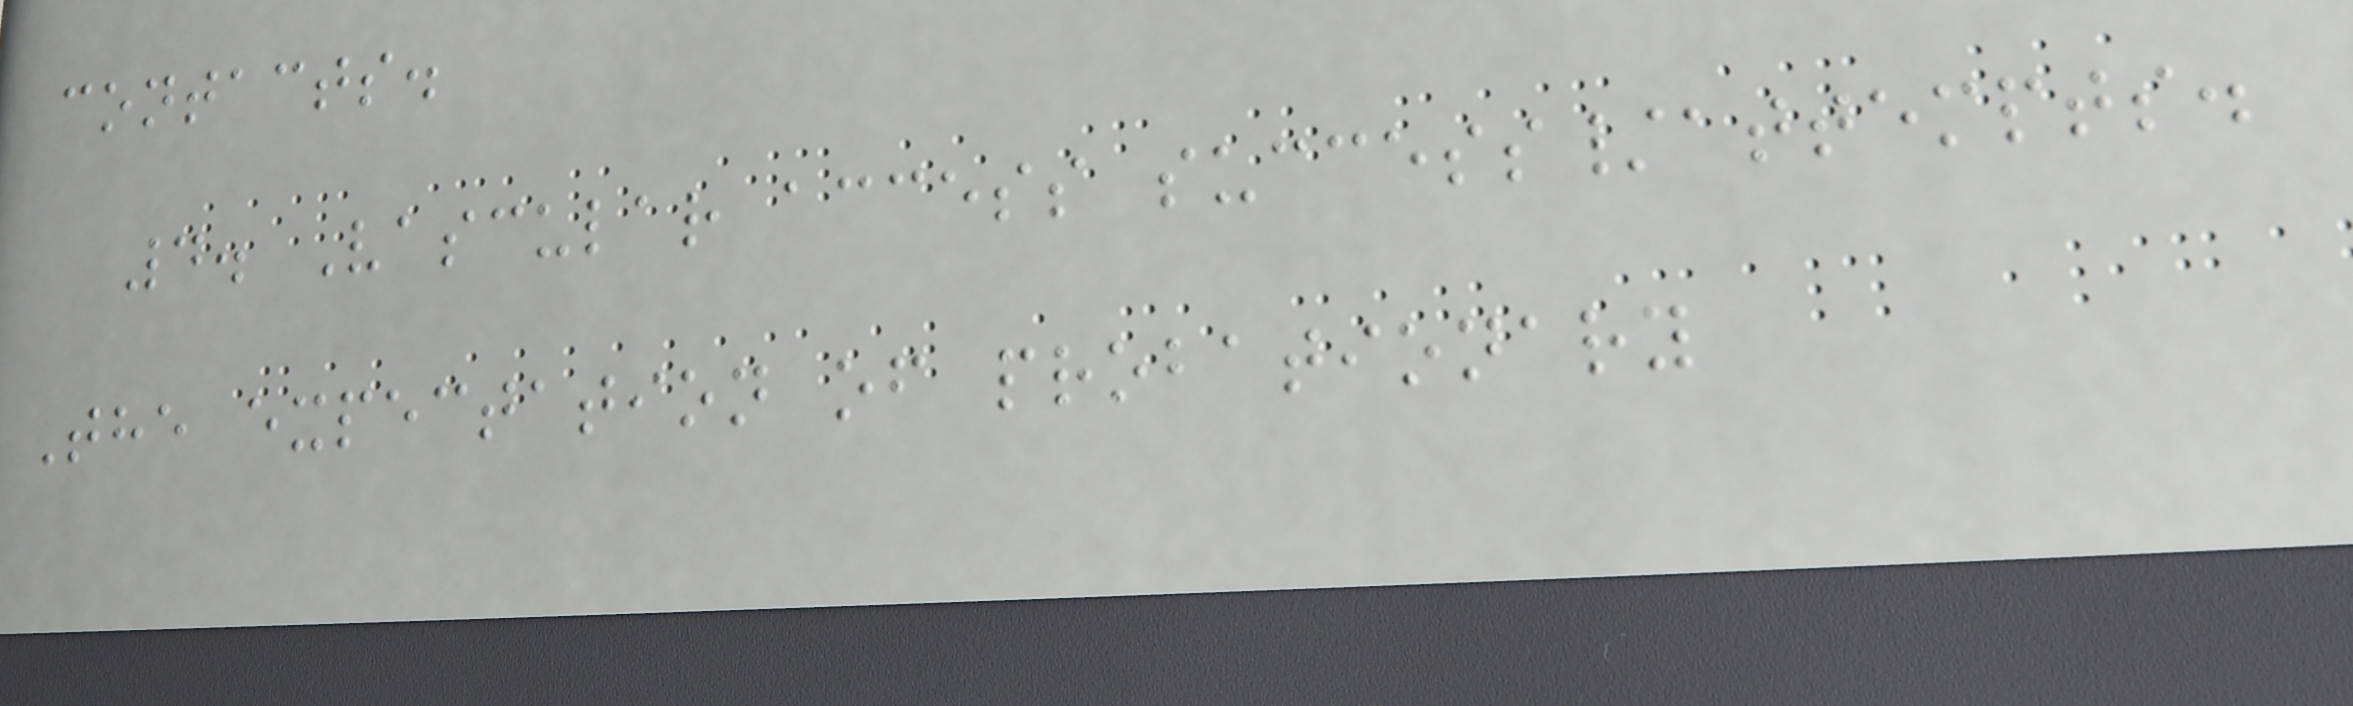contacts.
4. Vascular access success/attempts.
The expectation of probationary
